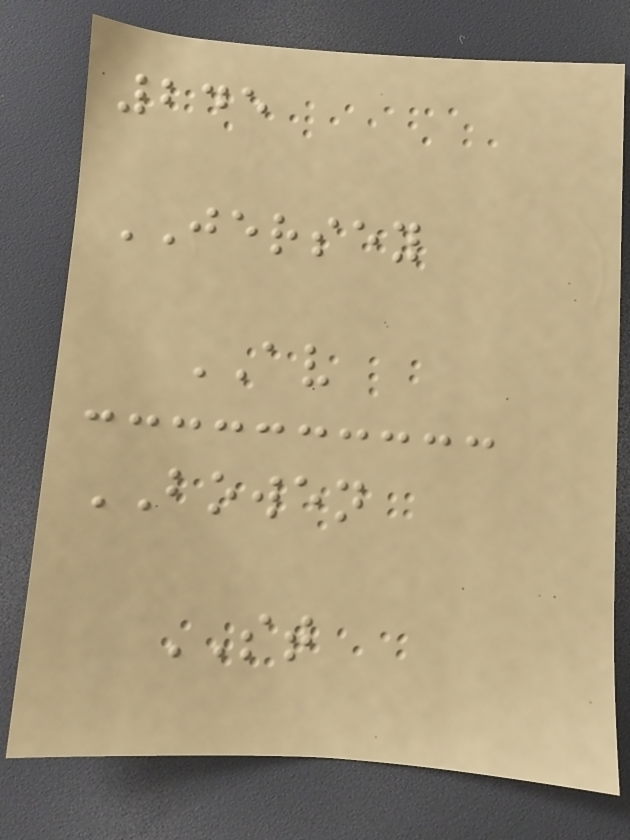245
JERSEY
AV
BOWEN
ST
